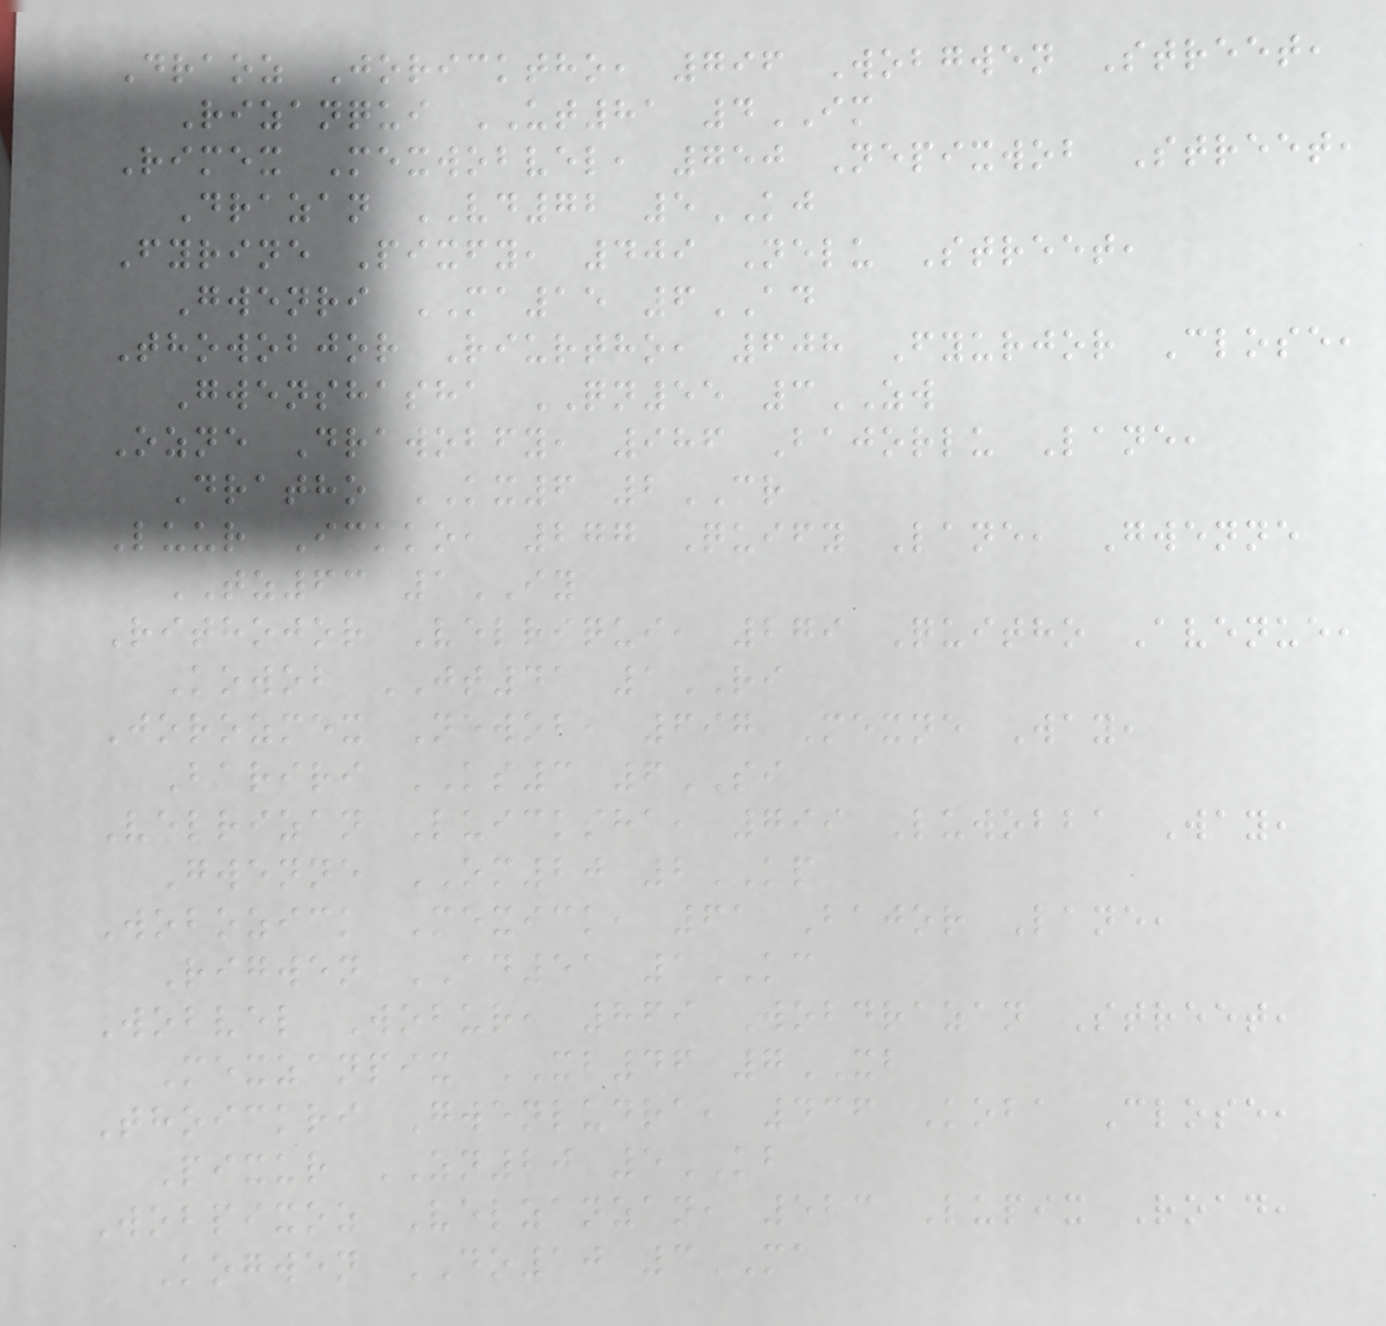Draoz Joricktho, 796 Wobgwen Street,
Rizanqui UT81 4IM
Rimex Mexwobvel, 750 Nepixwob Street,
Drazan VD72 5KJ
Fyrine Pixfy, 409 Nelu Street,
Gwenri MA15 6AD
Thowobjor Riurtho, 608 Fyurjor Close,
Gwenshasha QN55 3ZW
Ozne Drawobfy, 986 Bajorlu Lane,
Dratho KX6 2CR
Luur Ickko, 277 Quify Lane, Gwenne
TZ63 1IY
Rithojor Velriqui, 279 Quitho Avenue,
Kowob JT41 1RI
Jorozmex Newob, 697 Mexne Way,
Bariri KS3 6SI
Velrizan Luicksha, 799 Luwobba Way,
Gwenne OM20 2KP
Wobozick Mexick, 61 Bajor Lane,
Rigwen AD51 1KC
Wobvel Wobur, 869 Wobdrazan Street,
Mexzanpix XB46 7XB
Thoickri Gwenludra, 436 Koba Close,
Pixur ZN20 5KB
Wobpixoz Velzanzan, 523 Lupix Road,
Kogwen DO10 3MA
